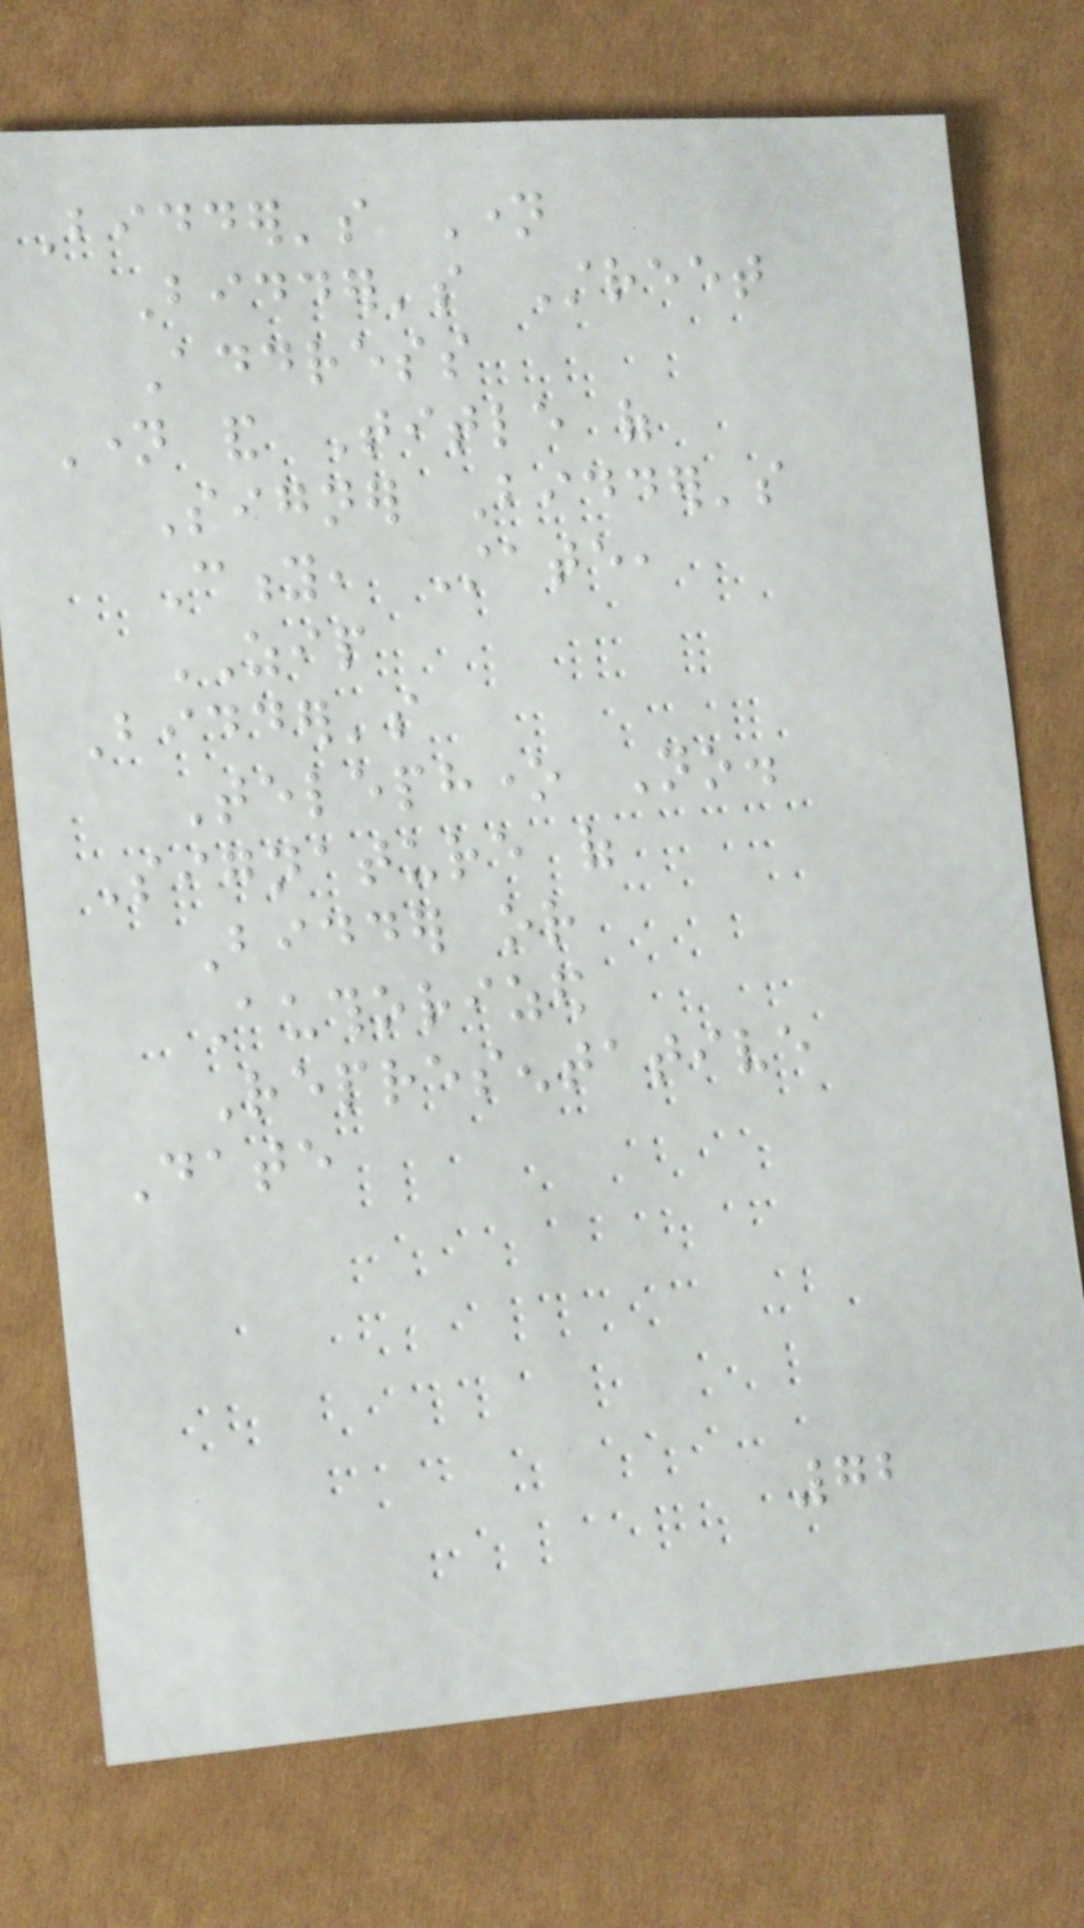Bidder's Name
Bidder's Street
Address
Name and Title of
Signer Bidder's
City, State,
ZIP
Bidder's
Telephone No.
Signature of
Bidder or
Authorized
Representative
Date
72
